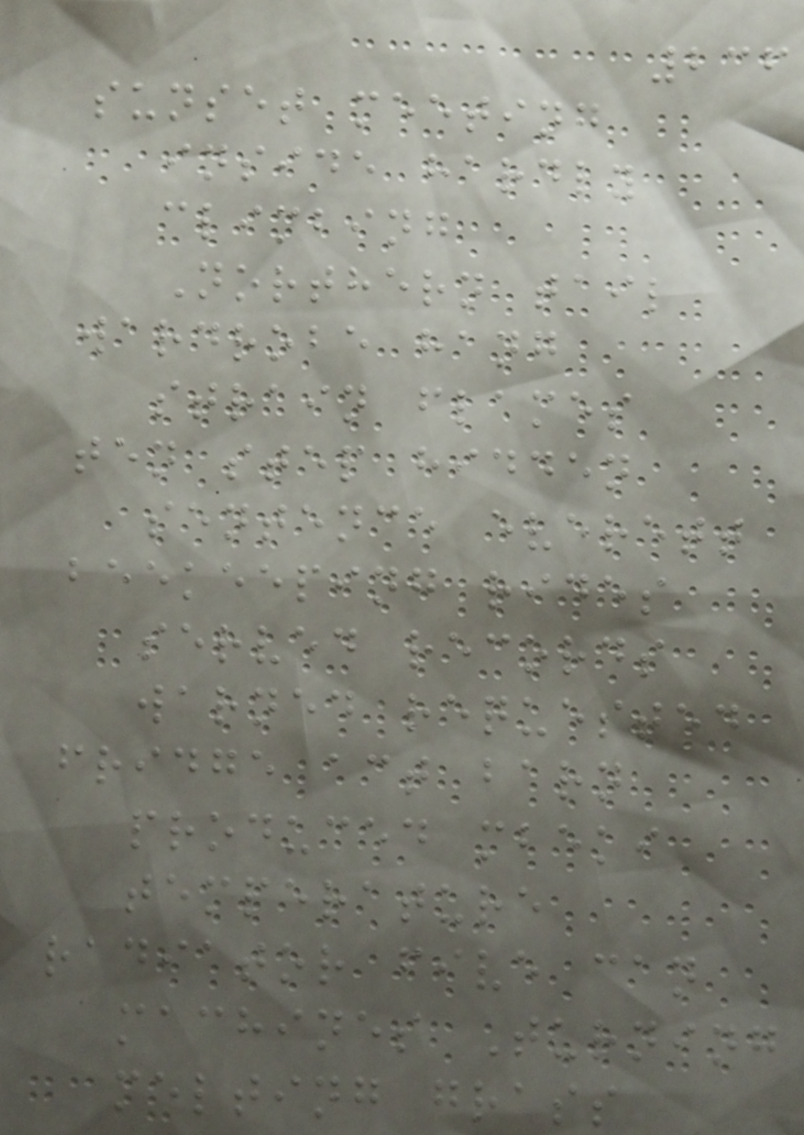236
sunset meeting
inside hardly
climbing
Northern tail
wardrobe hang
strain flames
ten step hidden
sentence everett
beekeeping rides
served records
warned requested
fridge act barn
produced mbeki
temperature
radiator five can
machines Turning
melting grass
